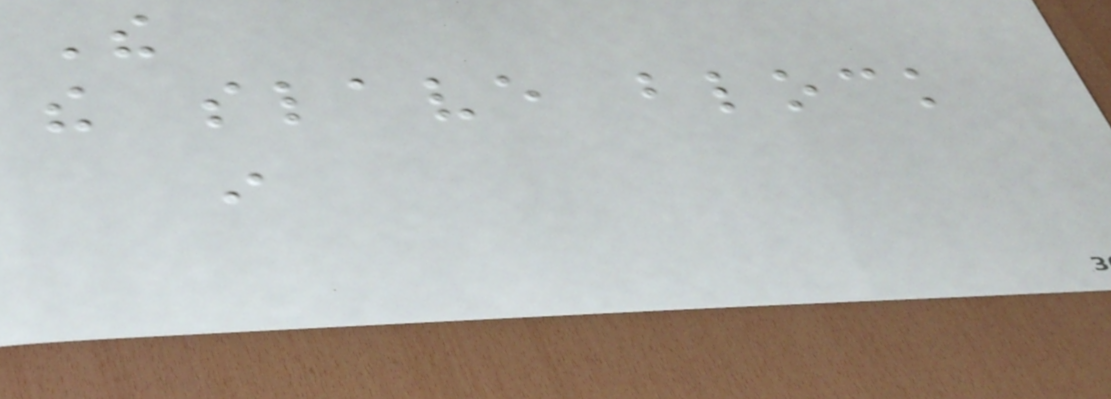The
the slave block
in
